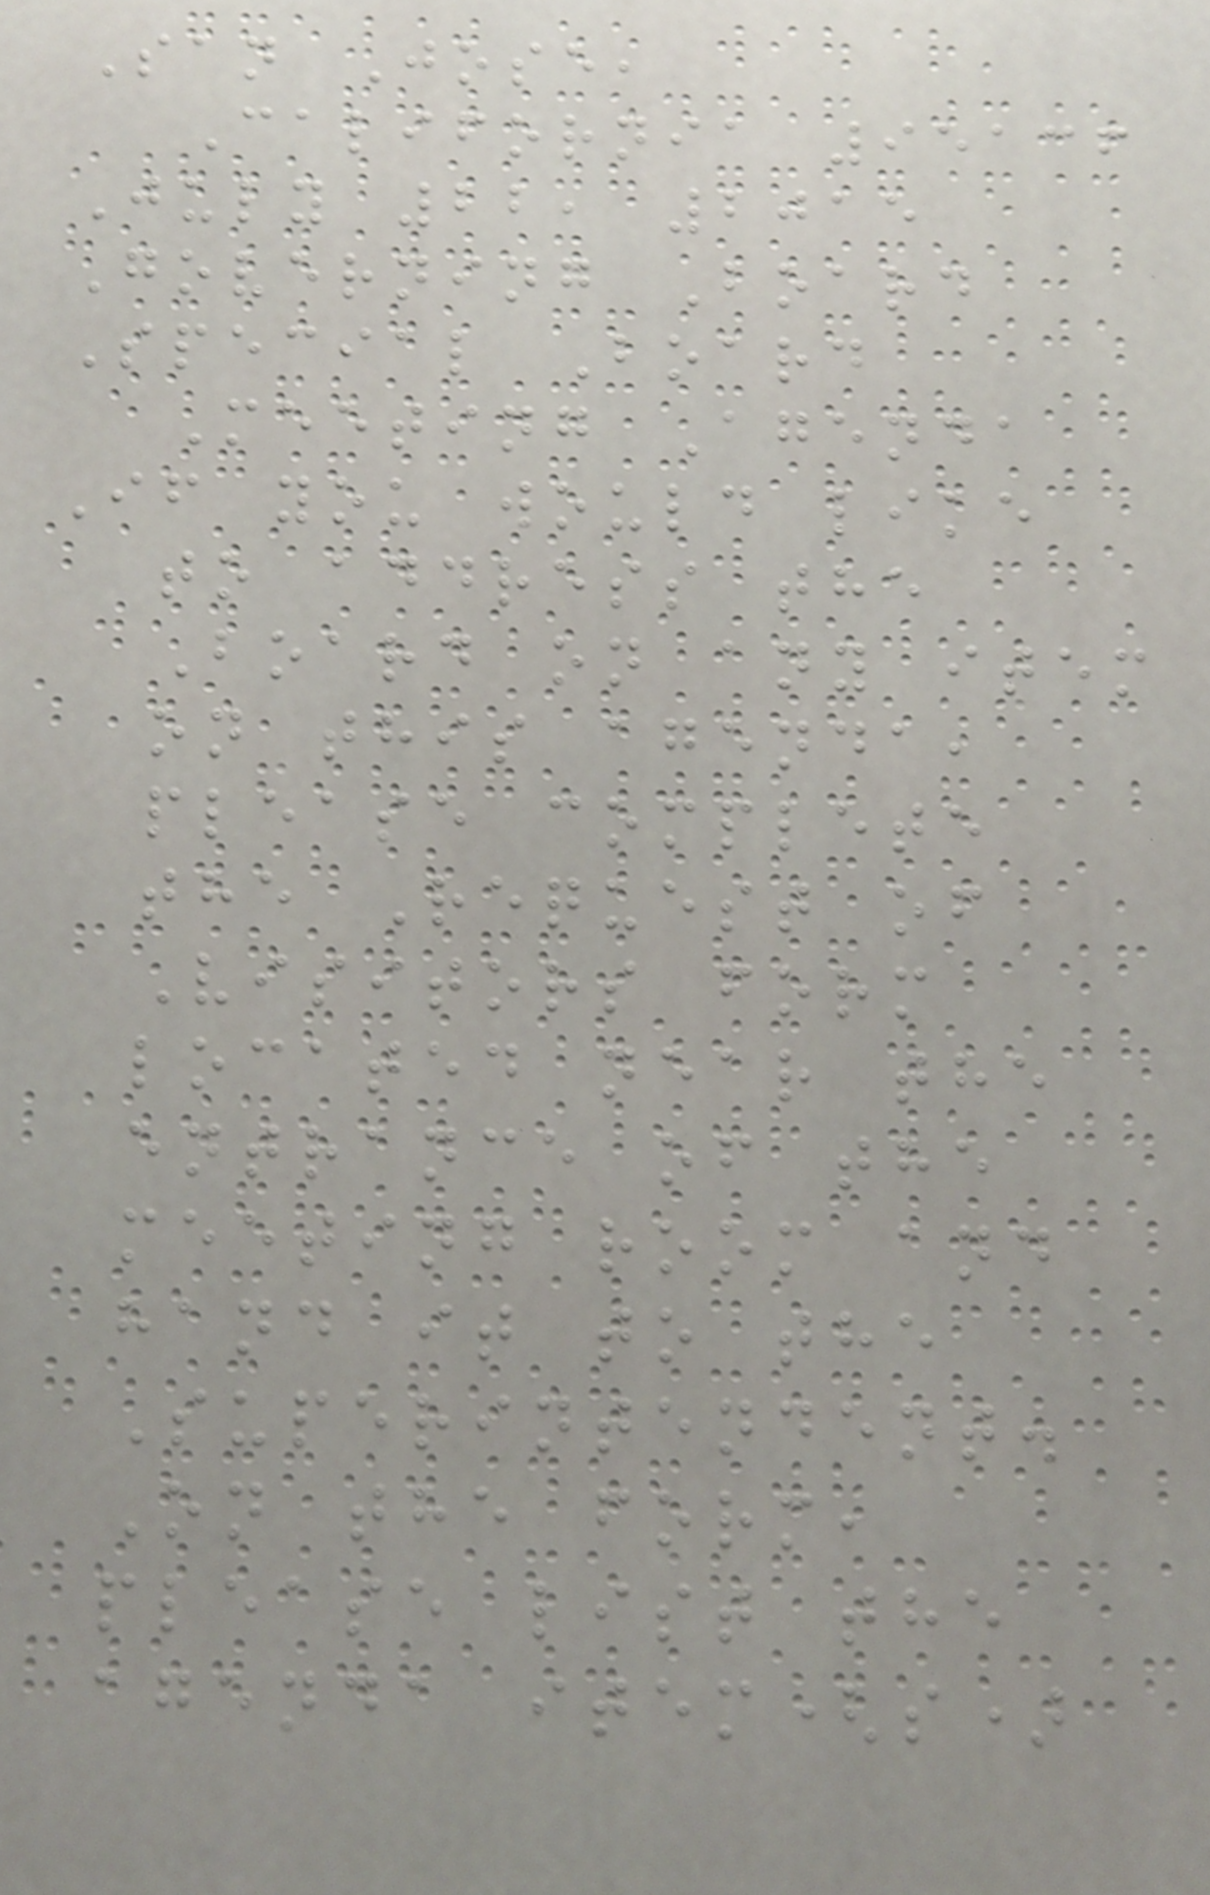San Jose,
California 95136
July 22, 2015
Governing Board
Special Board
Meeting Agenda
If you would like
to address the
Board on any item
on this agenda,
please complete
the Request of
Visitors form
located near the
entrance of the
meeting room and
hand it to the
Superintendent.
On the form,
please list the
agenda item(s)
